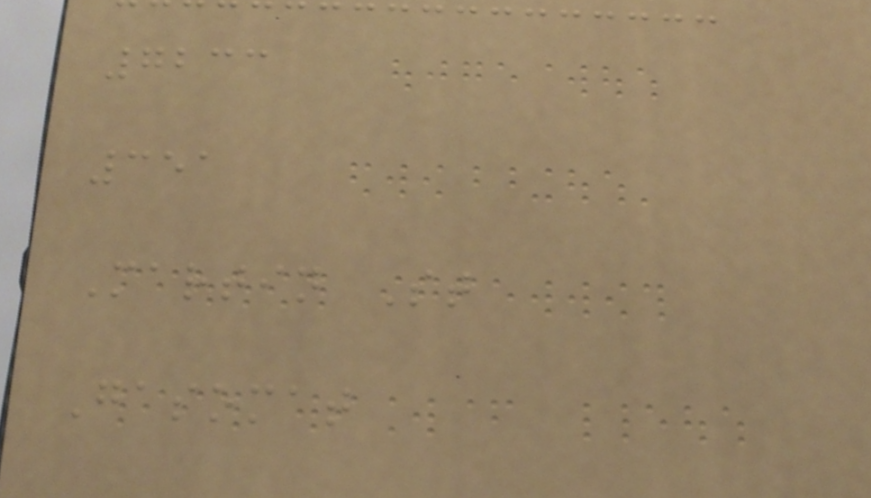7233
351
Martin St
Gasomat
